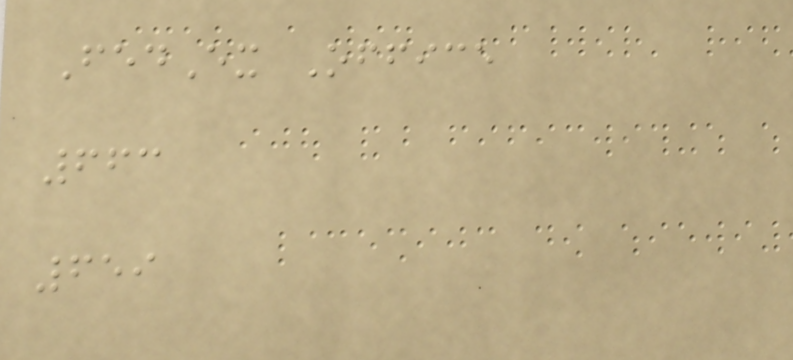FedEx Office
663
659
